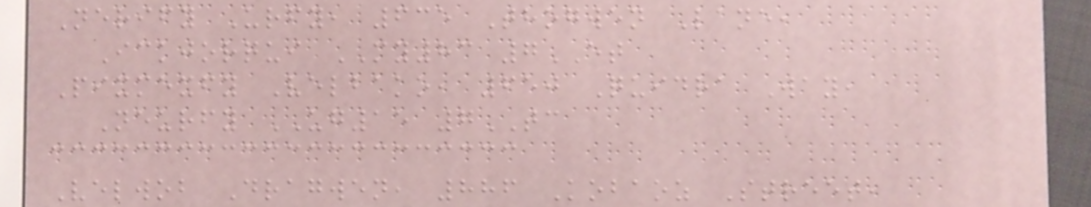Nerify Urfy, 635 Thogwen Lane,
Ickjorqui MY83 7ET
Pixmexfy Velbako, 650 Quidra Way,
Neurfy UG15 7TC
Velwob Dragwen, 886 Kobaoz Street,
